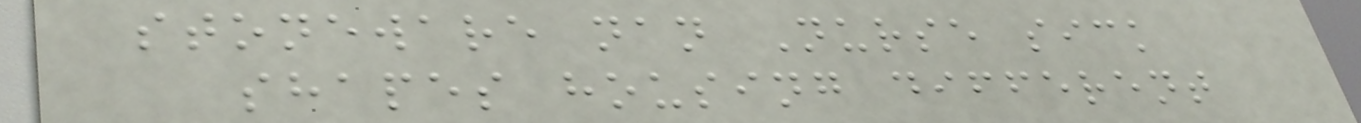stoneware nan Nurse sick
shapes housing different
